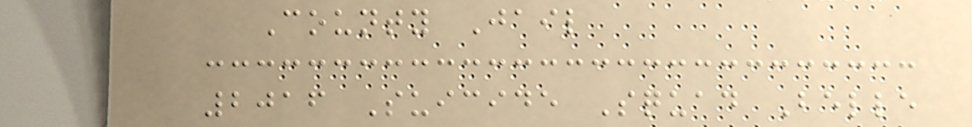County Jail
2016 Suicide Squad Belle
